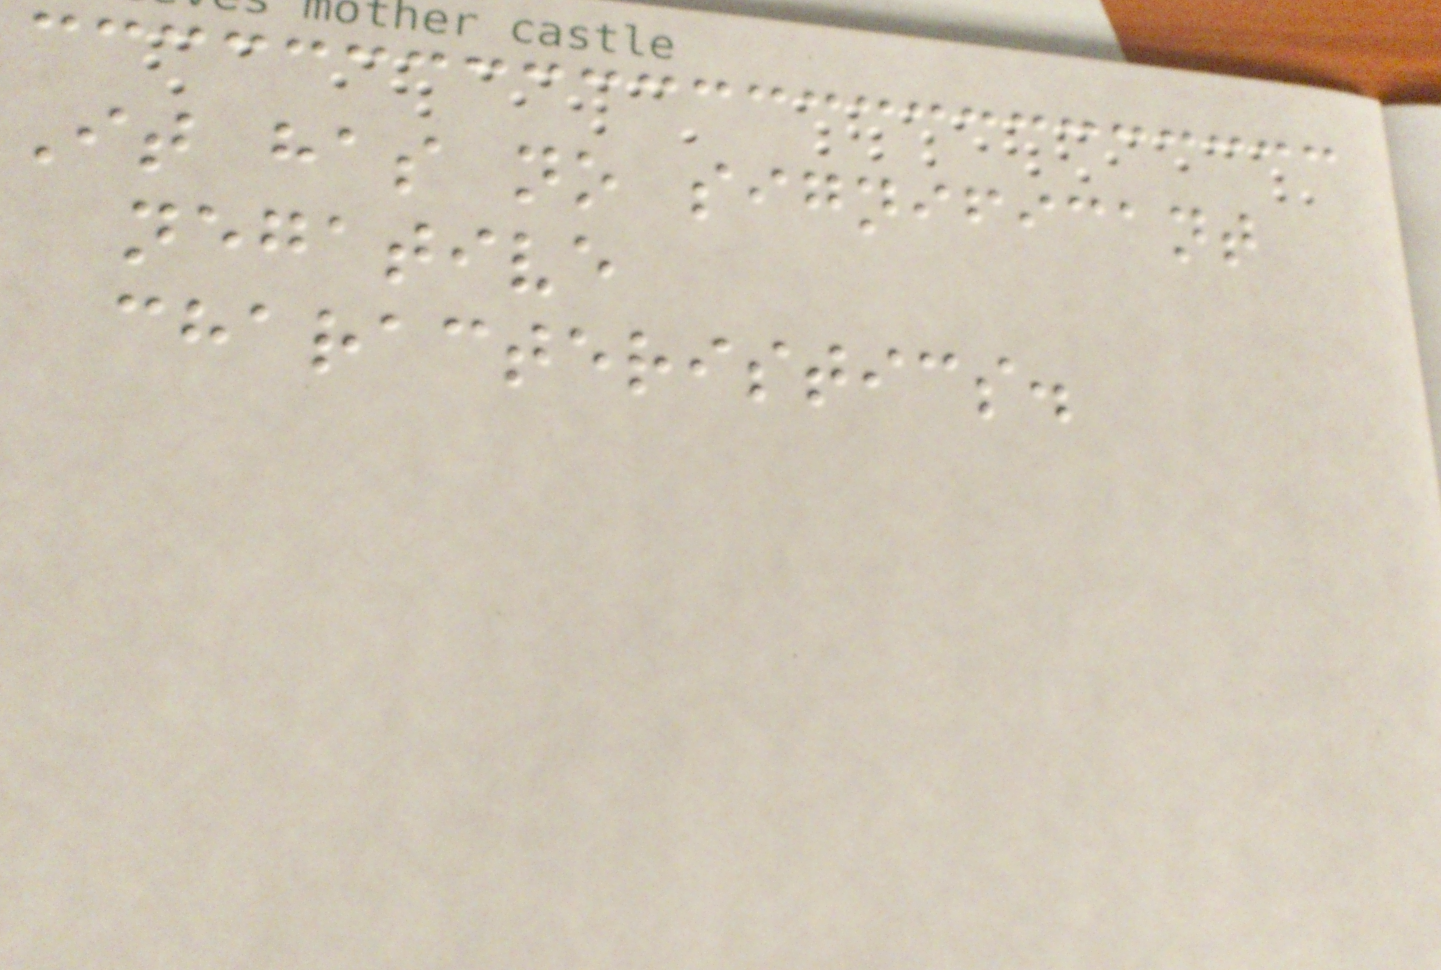It has no significant
negative
characteristics.
